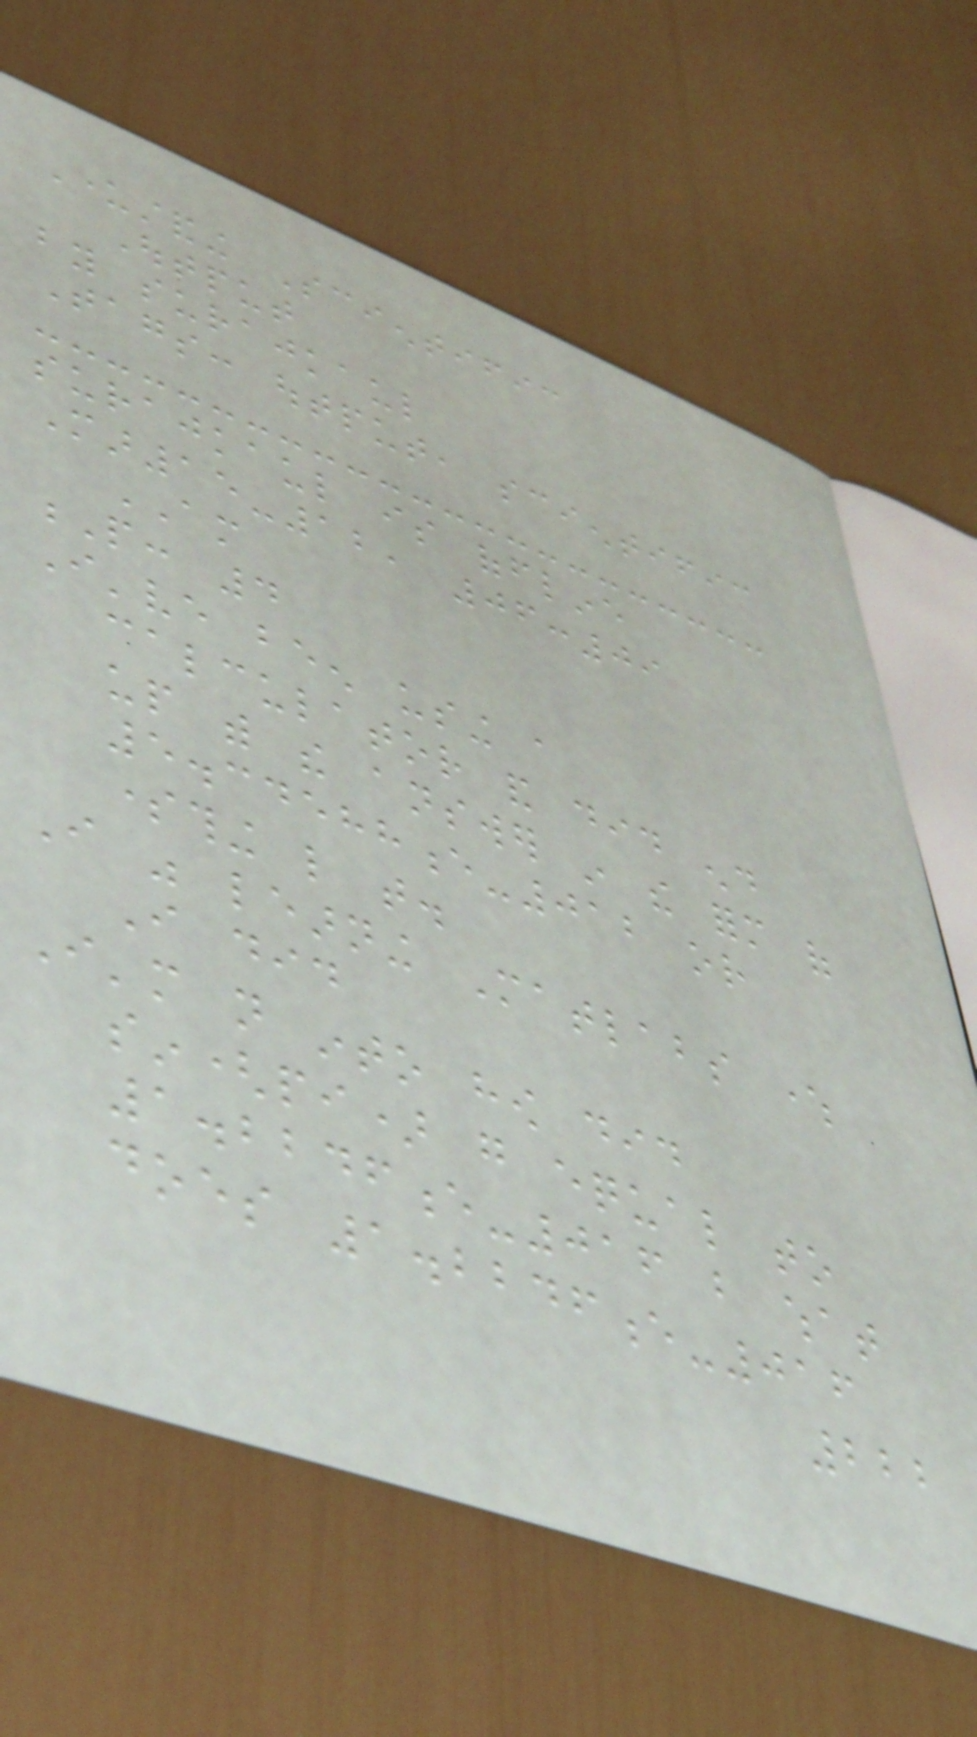Understanding Scientific
Output
by surajkaul
Tags: output, scientific
surajkaul is offline
Mar15-12, 06:09
AM
P: 4
I've been using a
calculator and did end
up with the answer in the form of
5.34588e-012 or
something like that.
I was learning Matlabs where
I did
I'm not into how did
sin(pi) go equal to
1.2246e-016 but what
does 1.2246e-016
222
